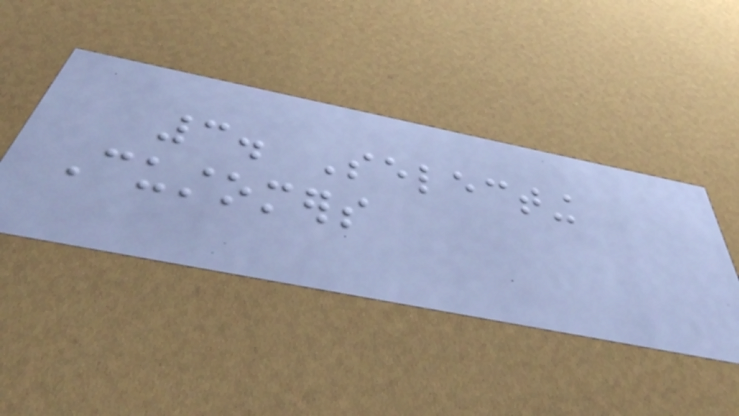3. Selecting
Customers
